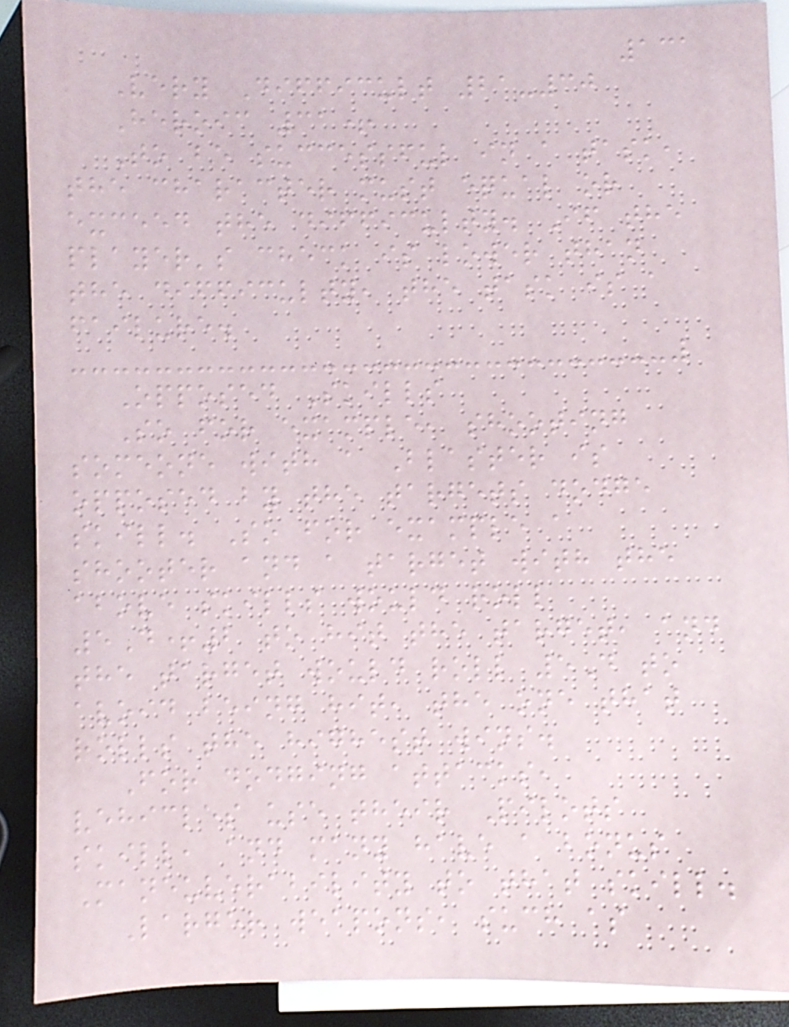131
Very Difficult 21-30
Heroic 31+
To be successful in a task,
the character must equal or
exceed the difficulty. If the
player's check is lower than
the difficulty, the task is a
failure.
Opposed Skills
So for example, shooting
someone with a Blaster is
opposed by the targets dodge
skill. So for example a
shooter and a target with the
above skills would roll
5D+2 to hit the target, and
the target would roll 5D to
avoid being hit, the one that
rolls the highest wins.
For dodging attacks,
vehicles use their Pilots
skill, and many have a bonus
Maneuverability to that skill.
Larger weapons, such as
